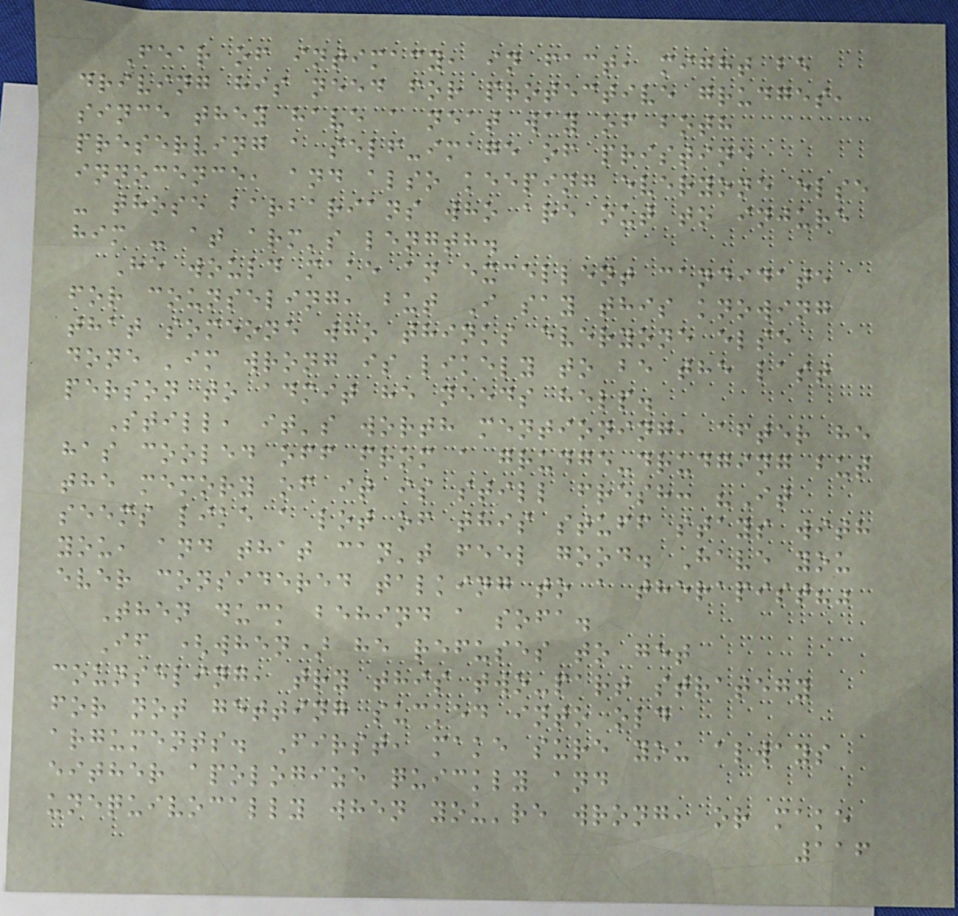Fear of intimacy, in fact, might be
driving his need for protective grudges,
since they have a neat way of both
preserving a self-image of pristine
innocence, and also keeping everyone else
- those barbarians who are out to injure
him - at arm's length.
He would make an excellent candidate
for counseling, but I say this knowing
that someone who thinks everyone else
done 'im wrong is likely to be the last
person to admit he needs help.
Still, it's worth mentioning, after he
has cooled off from a grudge-drudging but
the memory of it is still fresh: "It
seems like a lot of this stuff stays with
you, and that can't feel good. Have you
ever considered talking to a therapist?"
Then duck behind a sofa.
If (when) he refuses to get
counseling, try this two-part strategy
for not getting sucked into old
arguments. First, make sure you always
either apologize quickly and
unequivocally when you're wrong, or make
116
